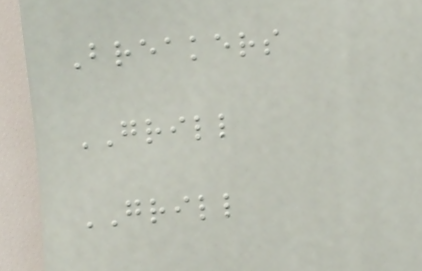Breakers
GRILL
GRILL
